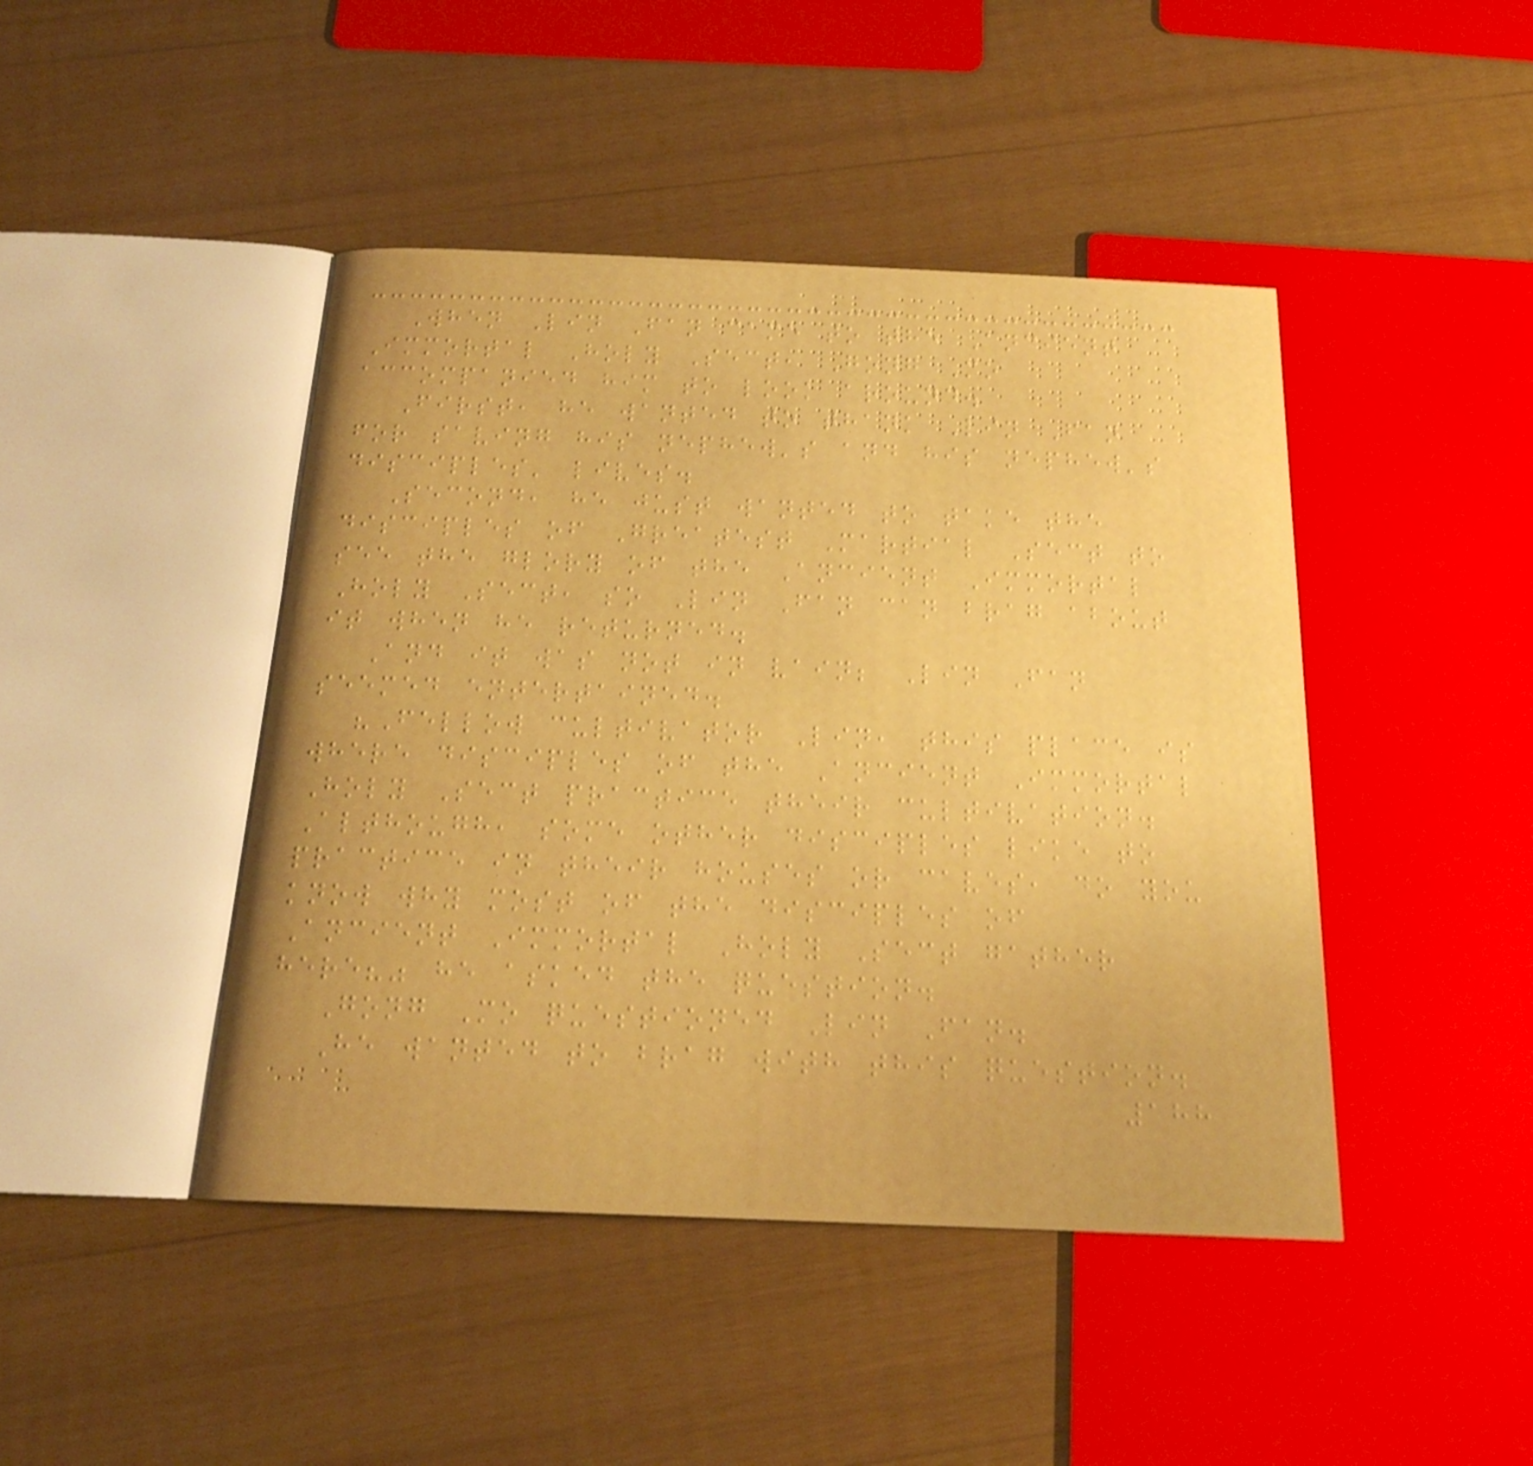When Lin Fan came to the Ancient
Immortal Holy Sect, Gong Mo
accompanied him to look around.
First, he wanted to thank Lin Fan
for saving his nephew's and his nephew's
disciples' lives.
Second, he just wanted to take the
disciples of Greatest Martial Sect to
see the glory of the Ancient Immortal
Holy Sect, so Lin Fan can brag about
it when he returned.
And it was not in vain; Lin Fan
seemed entertained.
"Fellow cultivator Lin, this place is
where disciples of the Ancient Immortal
Holy Sect practice their cultivation.
Although, some other disciples like to
practice in their houses or caves, do you
know why most of the disciples of
Ancient Immortal Holy Sect gather
here?" he asked the question.
Gong Mo questioned Lin Fan.
He wanted to brag with this question.
188
